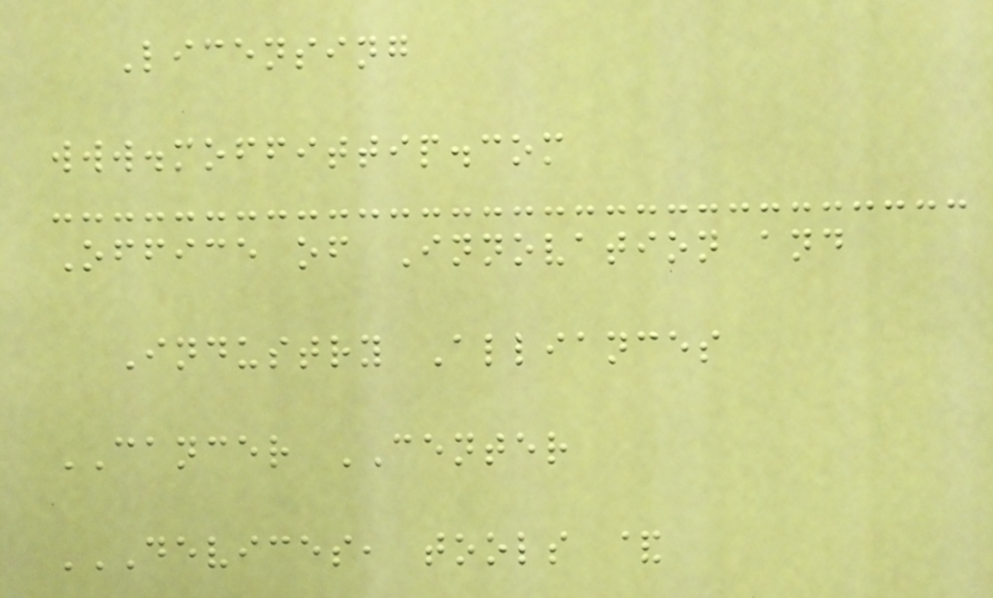Licensing
www.moffittip.com
Office of Innovation and
Industry Alliances
CANCER CENTER
DEVICES, TOOLS &
